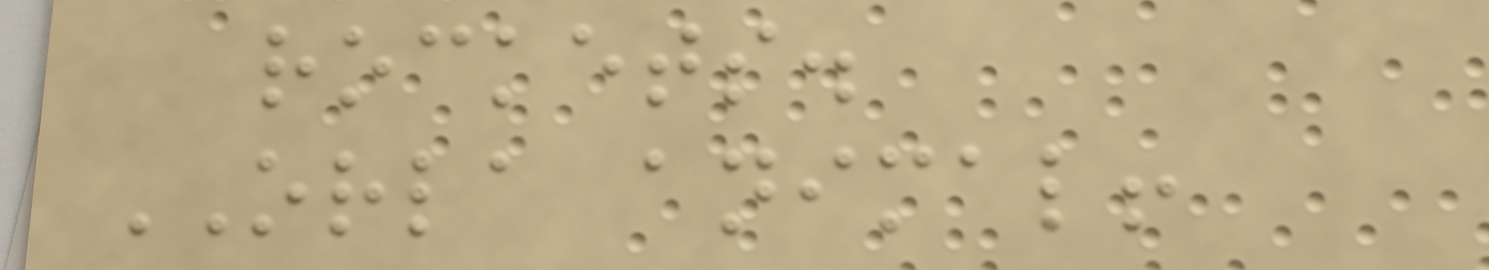rockets.
ORLA animal!
